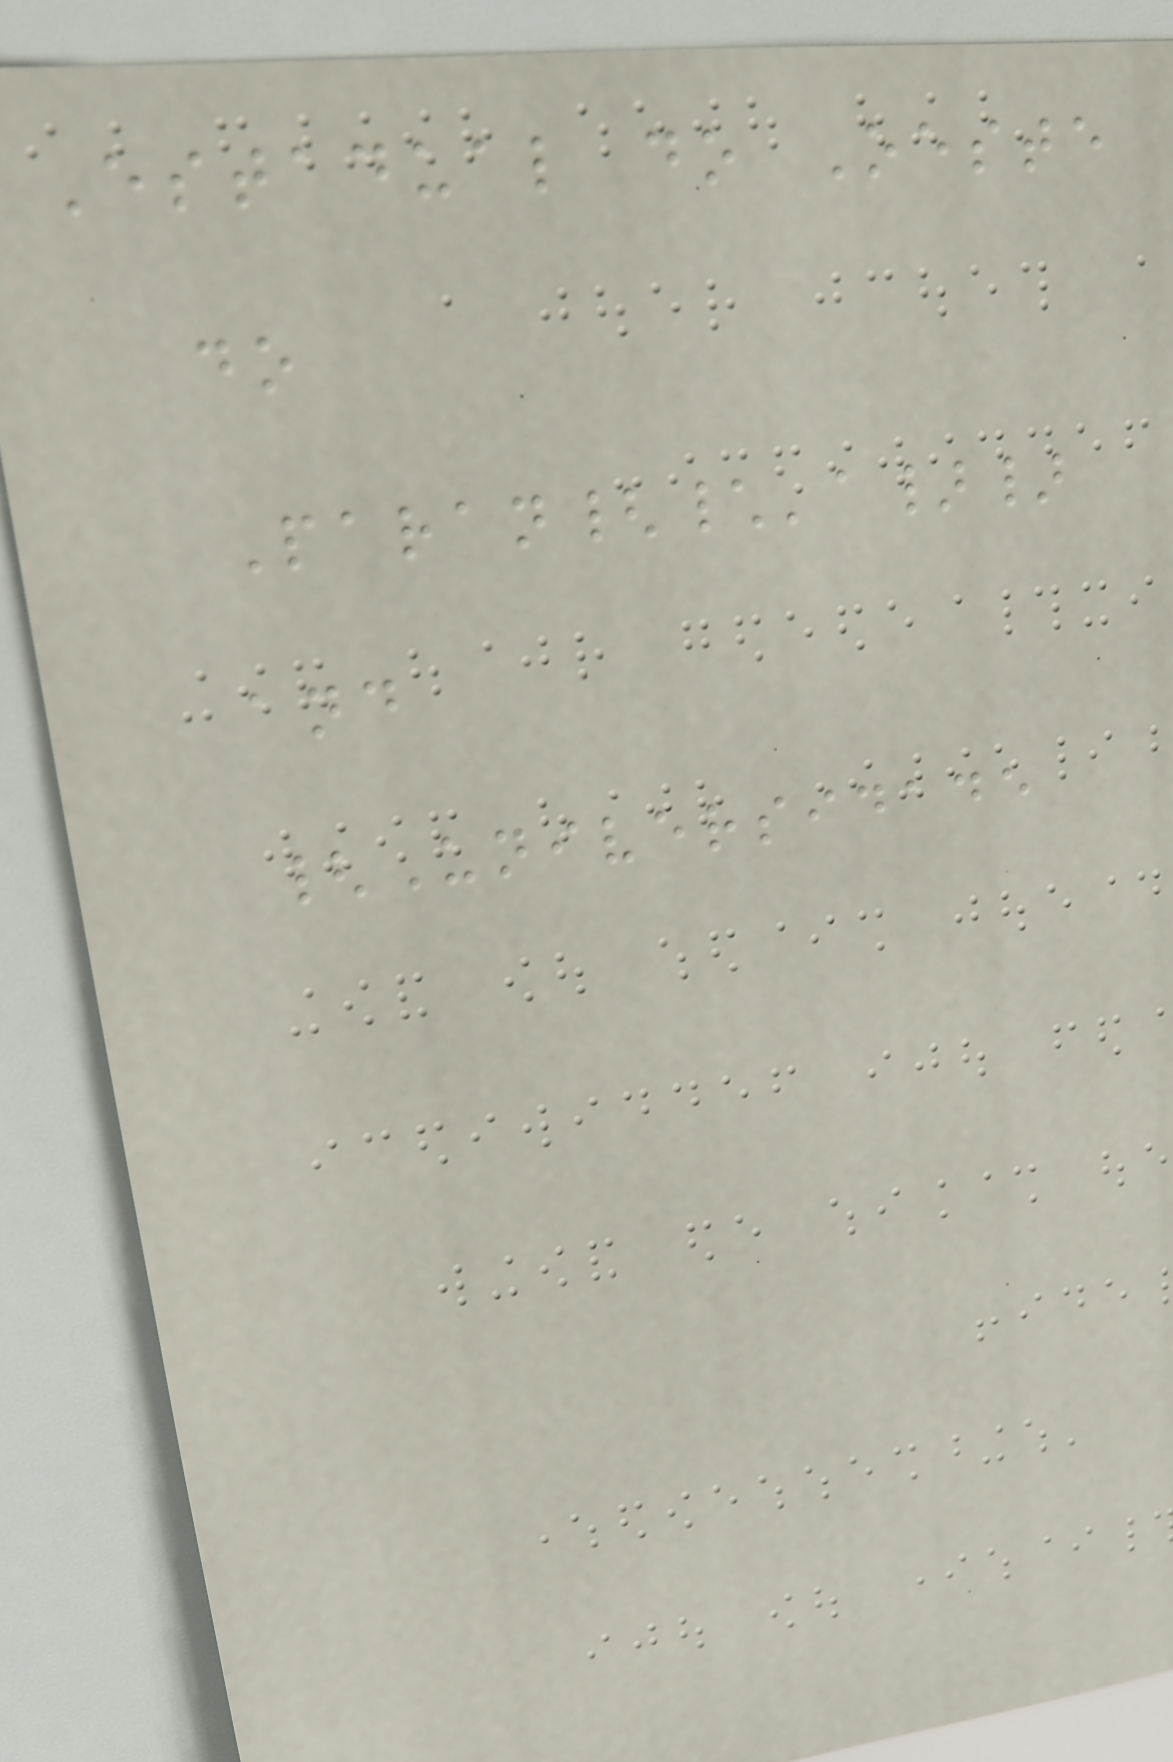Estadual do Oeste
do
Paran{\'a}}
and
{Universidade
